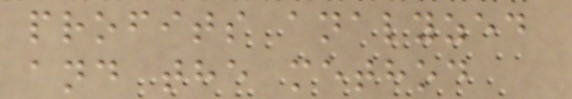profits analyzed
and the method
